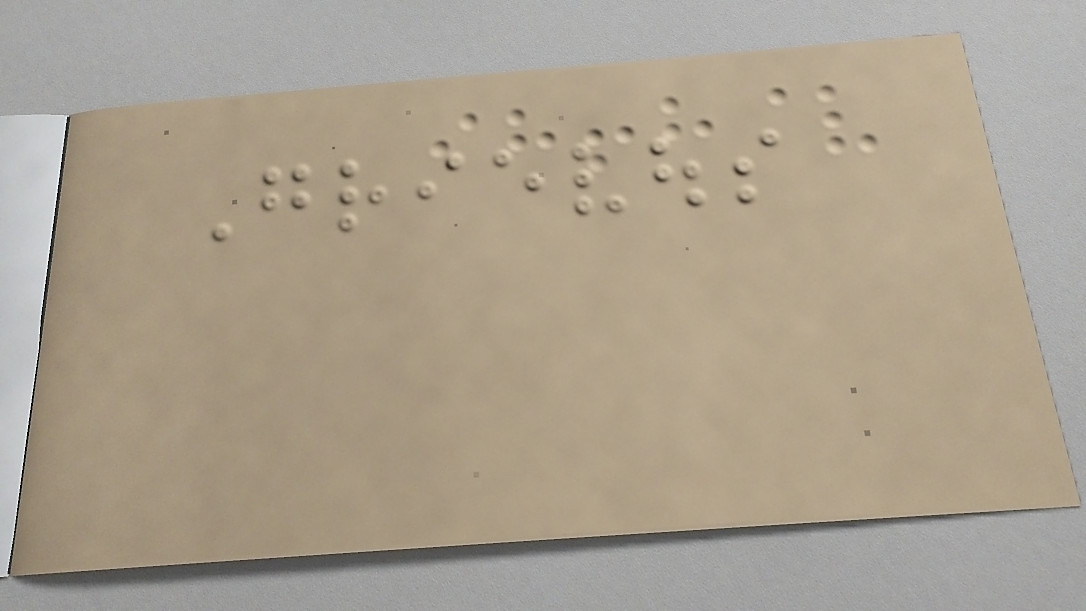Grievous
